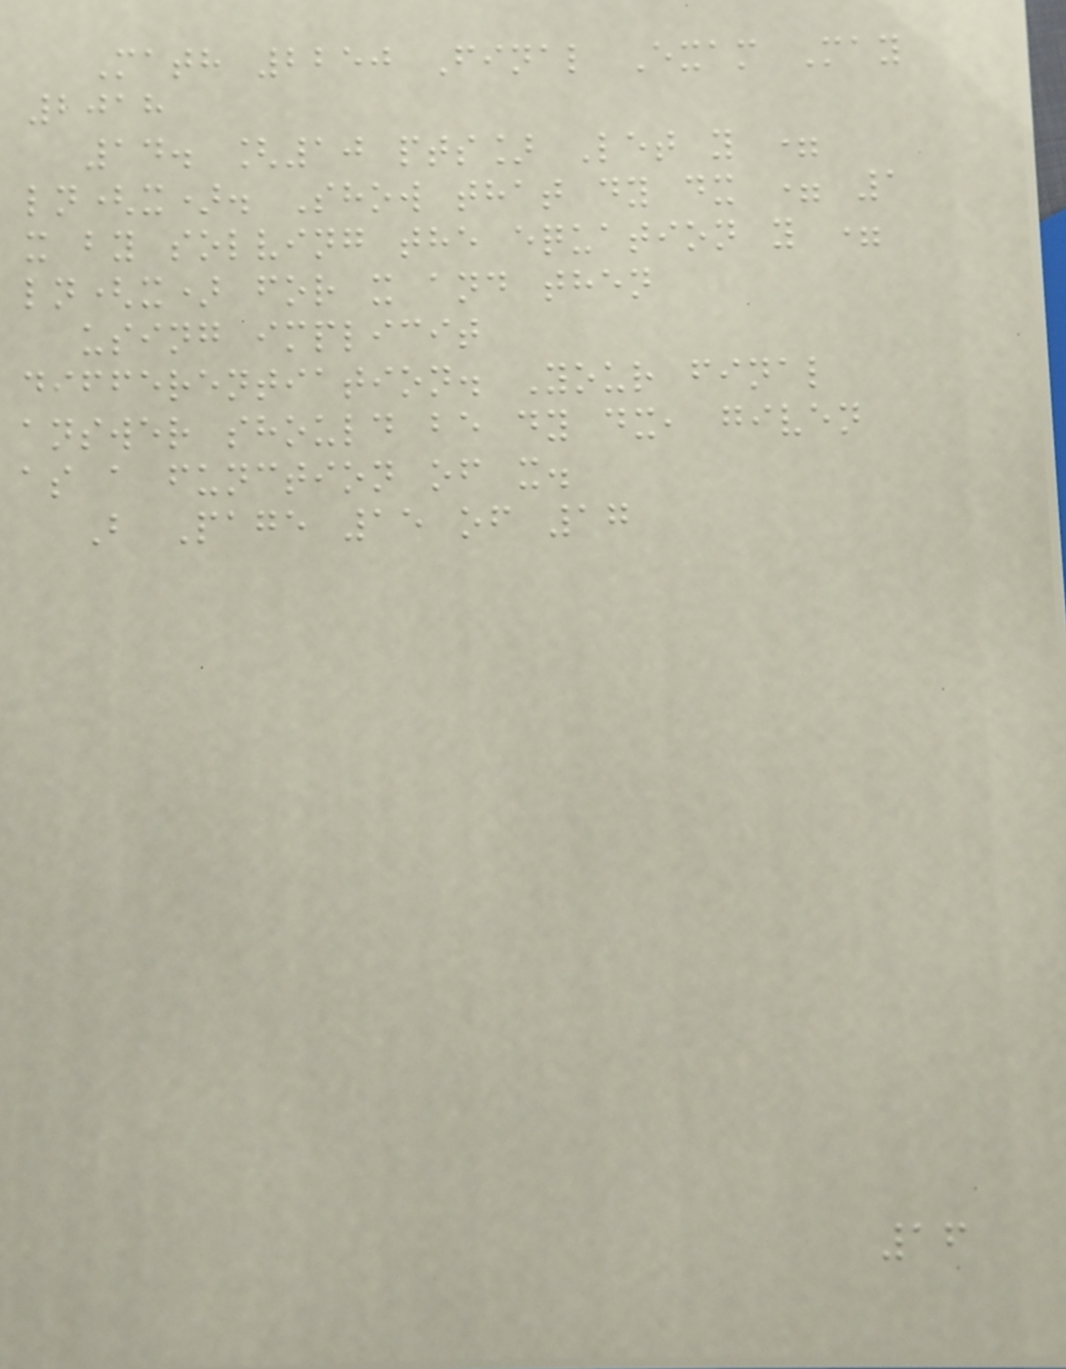Math 2250 Final Exam May
2018
14. [10 pts] Let y =
ln(x). Show that dy dx = 1
x by solving the equation y =
ln(x) for x and then
using implicit
differentiation. Your final
answer should be dy dx, given
as a function of x.
B Page 15 of 17
16
